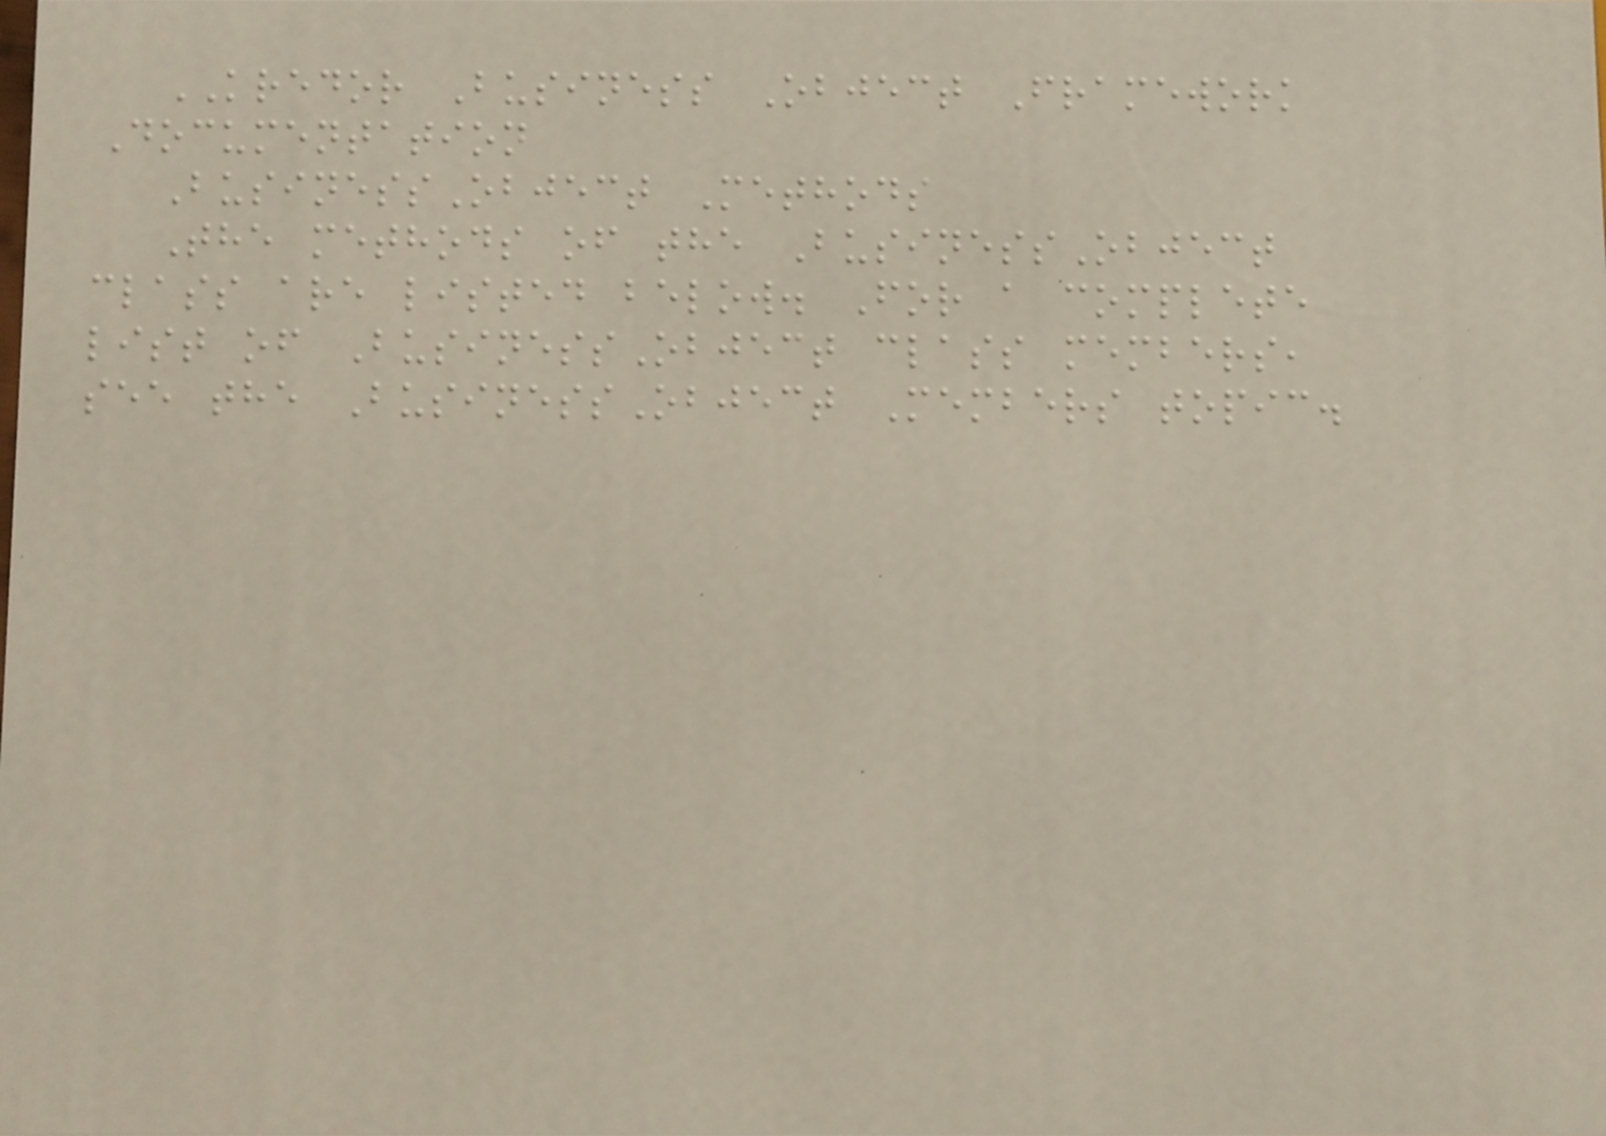KREDOR Business Object Framework
Documentation
BusinessObject Methods
The methods of the BusinessObject
class are listed below. For a complete
list of BusinessObject class members,
see the BusinessObject Members topic.
